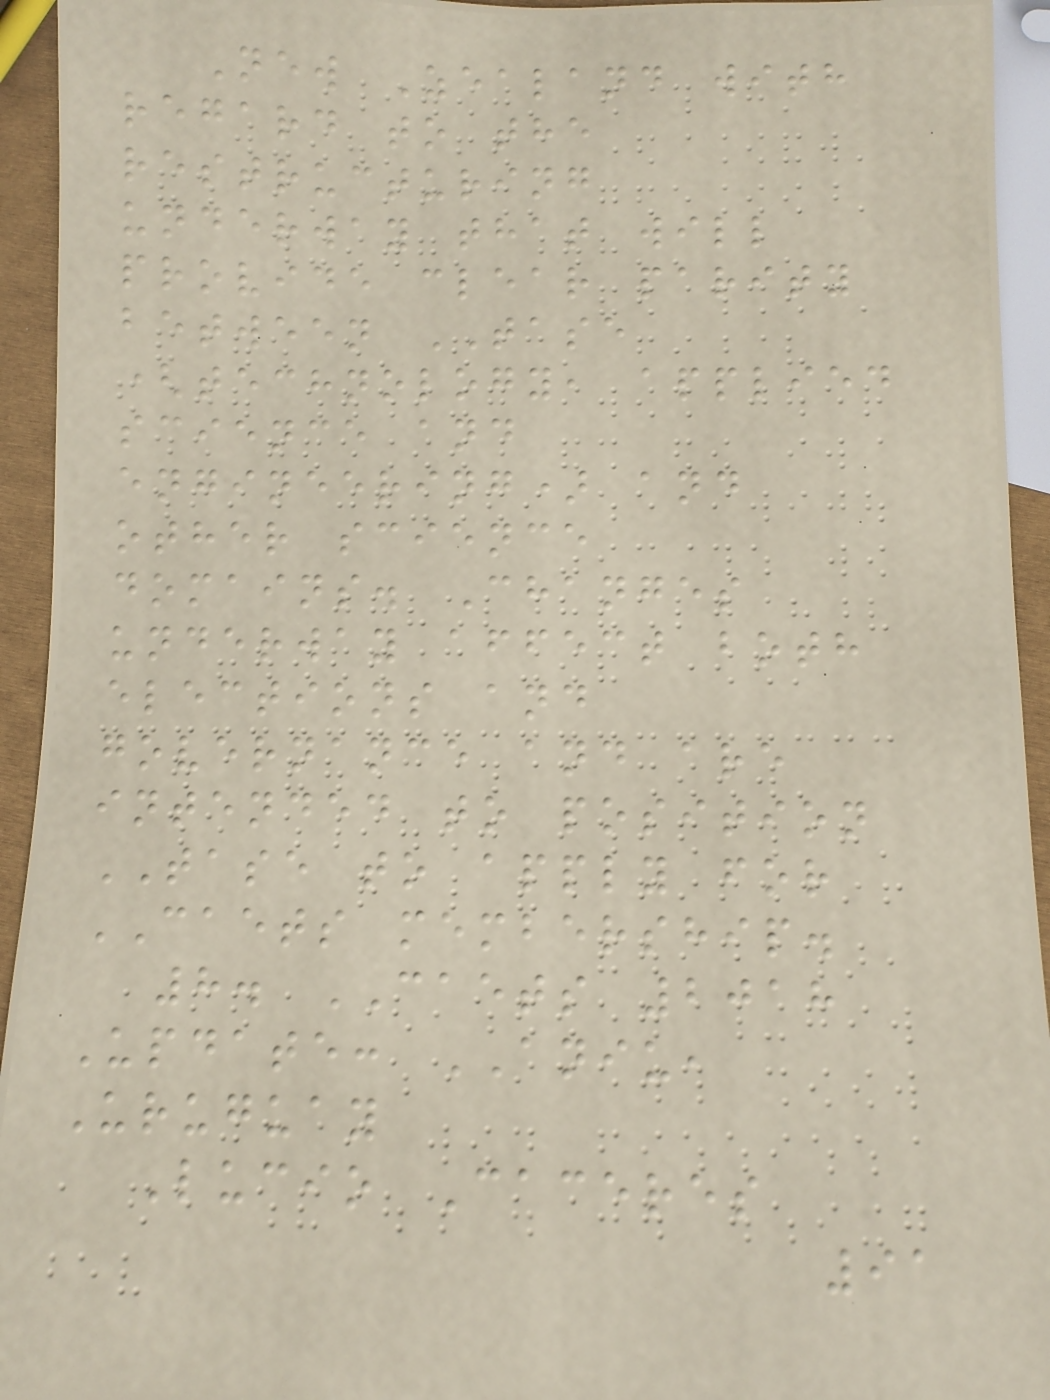New Zealand with
regard to the
restructuring
underway that will
provide clear parity
between TASE
(technology, applied
science and
engineering) and
other science
domains. Changes
underway affect both
elections and
governance and are
intended to position
TASE to apply for
CAETS membership.
8. CAETS 2018
Update: ANIU,
Uruguay
Lucio Caceres
91
